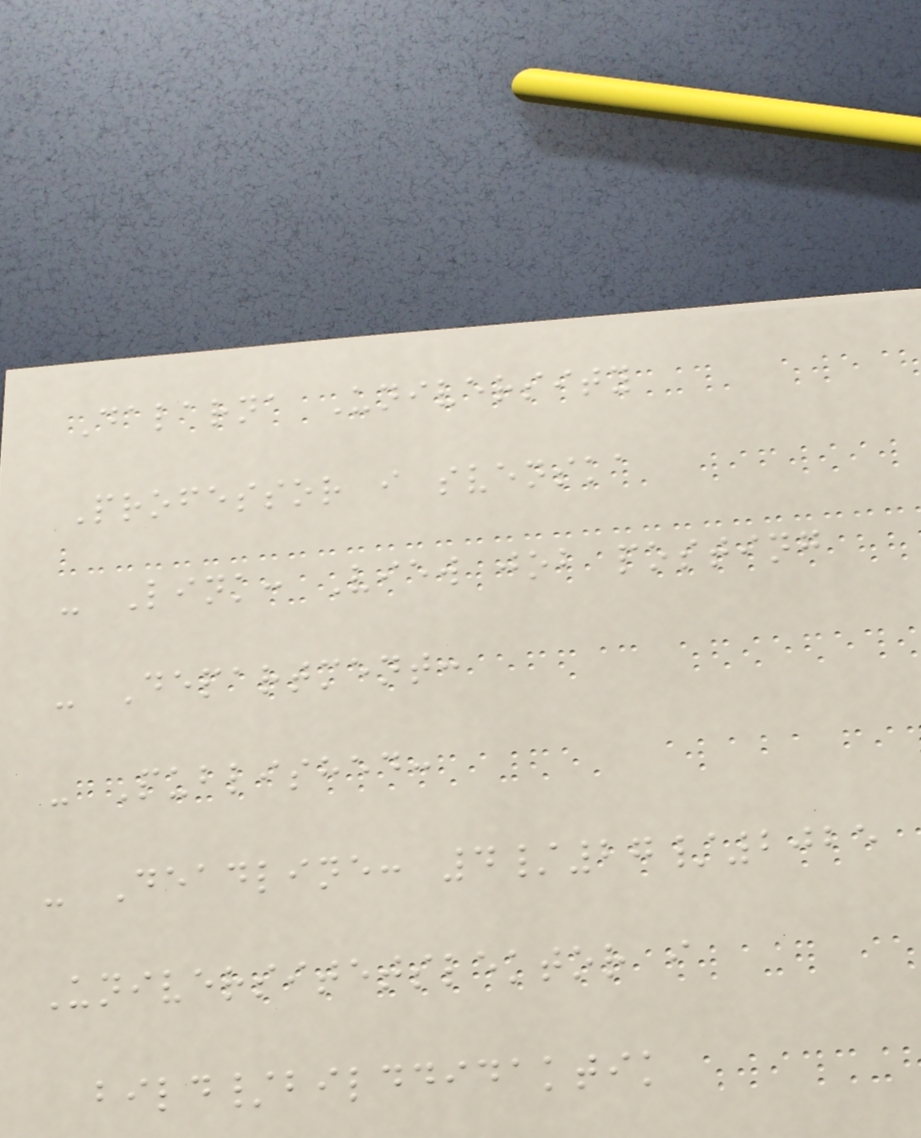Dalarna University
Professor i svenska
- Link: View job posting
- Department:
- Published:
- Deadline: 4/27/2025
Universitetslektor i
bild/bilddidaktik
